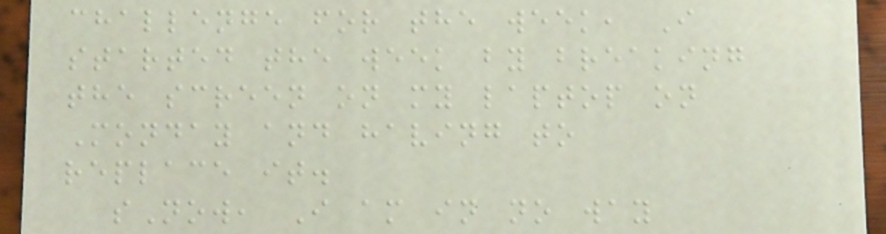challenge for the week, I
started the week by breaking
the screen on my laptop on
Monday and having to
replace it.
sNow, I am in no way
